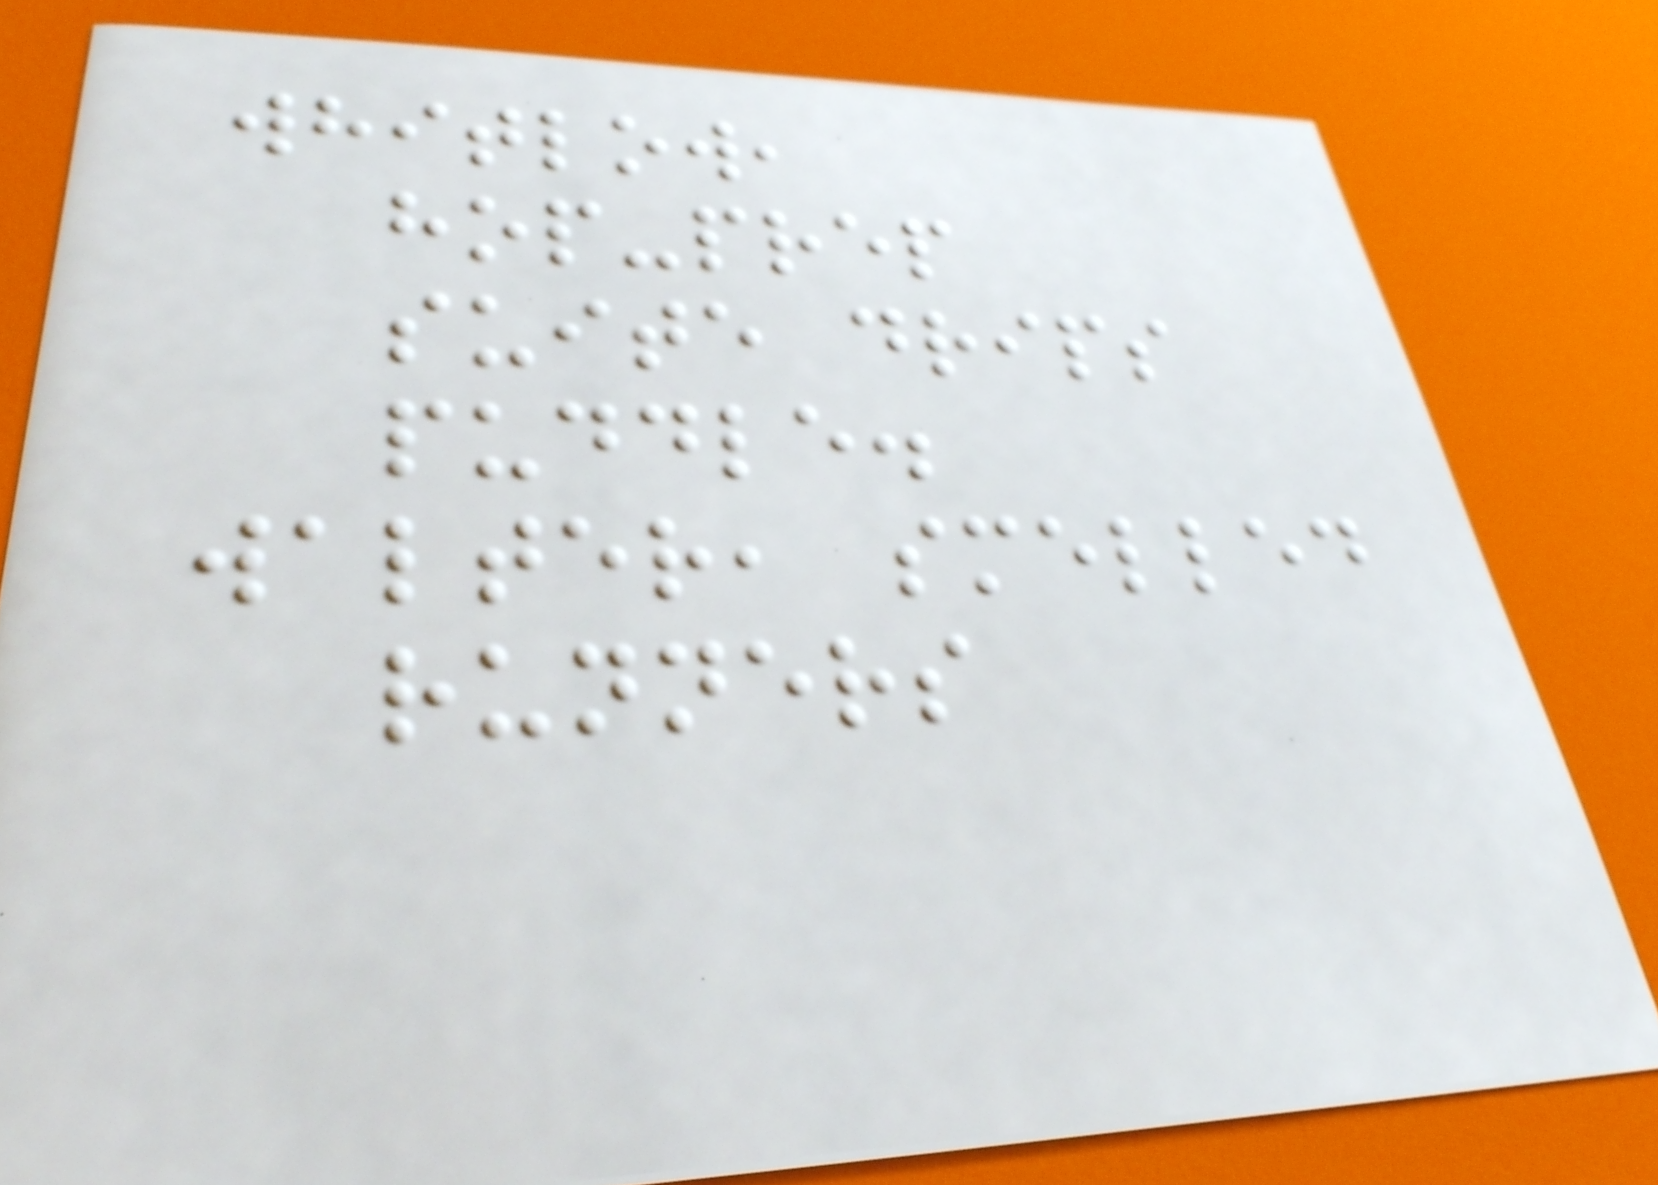whitlow,
hop-prep
suite drips
puddle.
walter, smelled
runners
